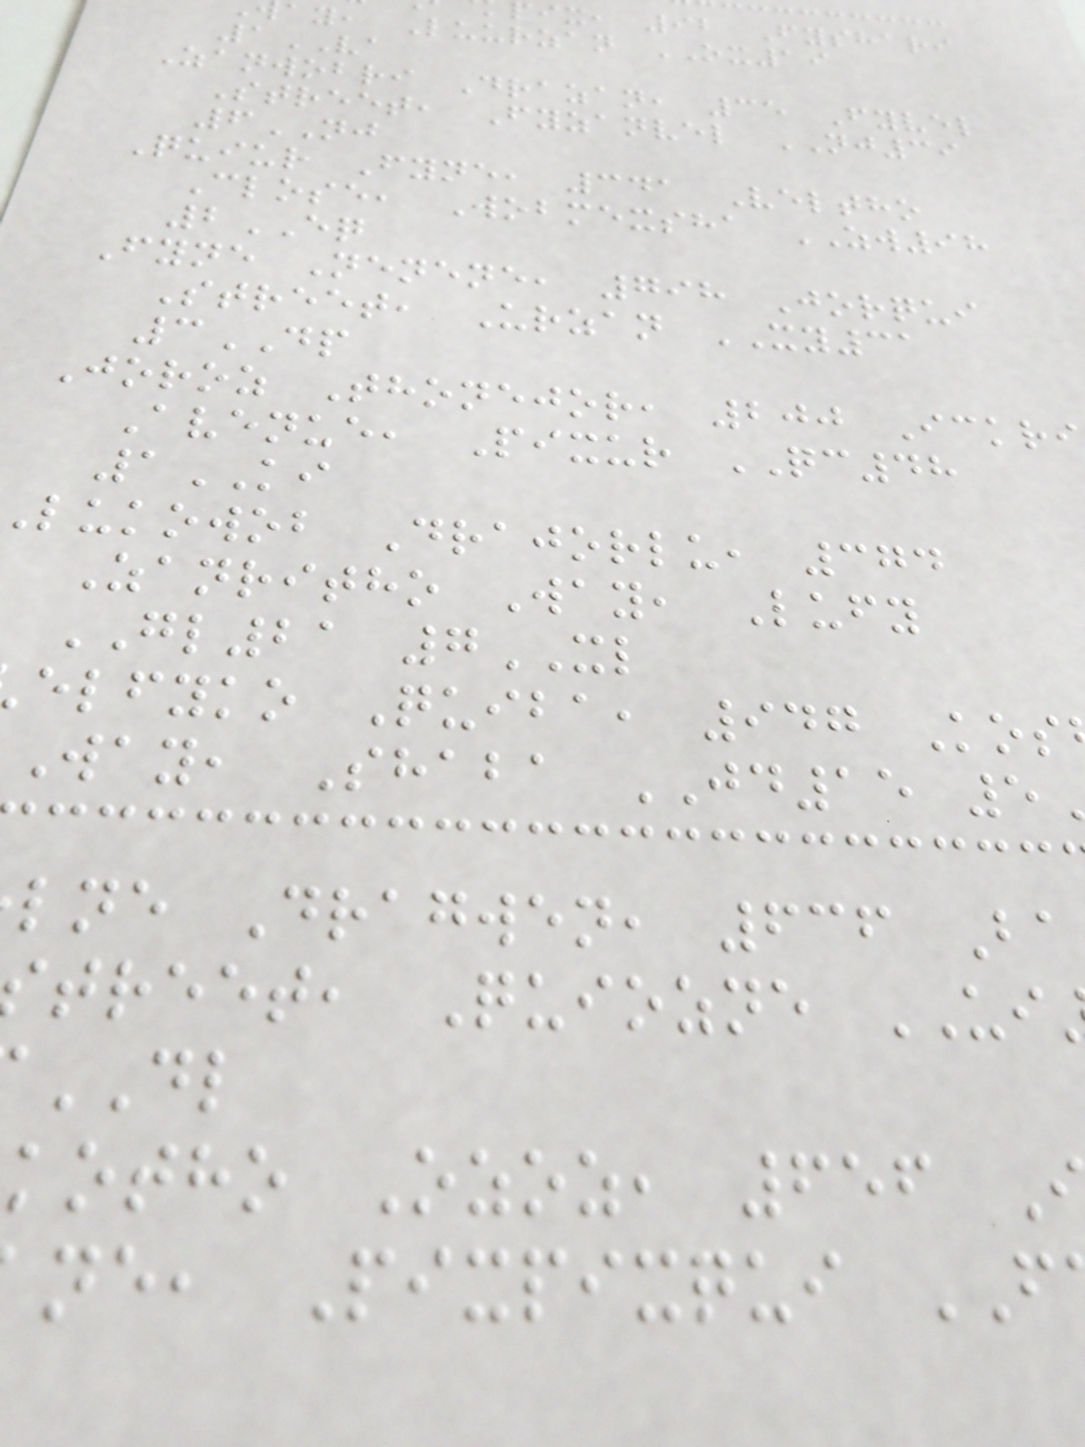ix, 92 Fyshari
ay, Luurzan OX19
1VA
Zanwobri Drazan, 35 Fyvel
Street, Fyzanvel NJ39
6NJ
Quiur Fyne, 341 Veltho
Close, Wobmexsha ZW98
2EQ
Fyne Nenene, 798 Jorqui
Street, Urzan XY31
3DP
Joroz Thonejor, 200 Ickri
Avenue, Pixur QC48
1KI
lukowob Drajorlu, 374
Zanritho Way, Lufy
GL21 7XL
elfyko Quiba, 947 Kos
Way, Shaba JD15 5
lne Dragwen, 636 Ba
treet, Quiozne UI
DL
kotho Ozoz, 656
ne, Pixpixqui
